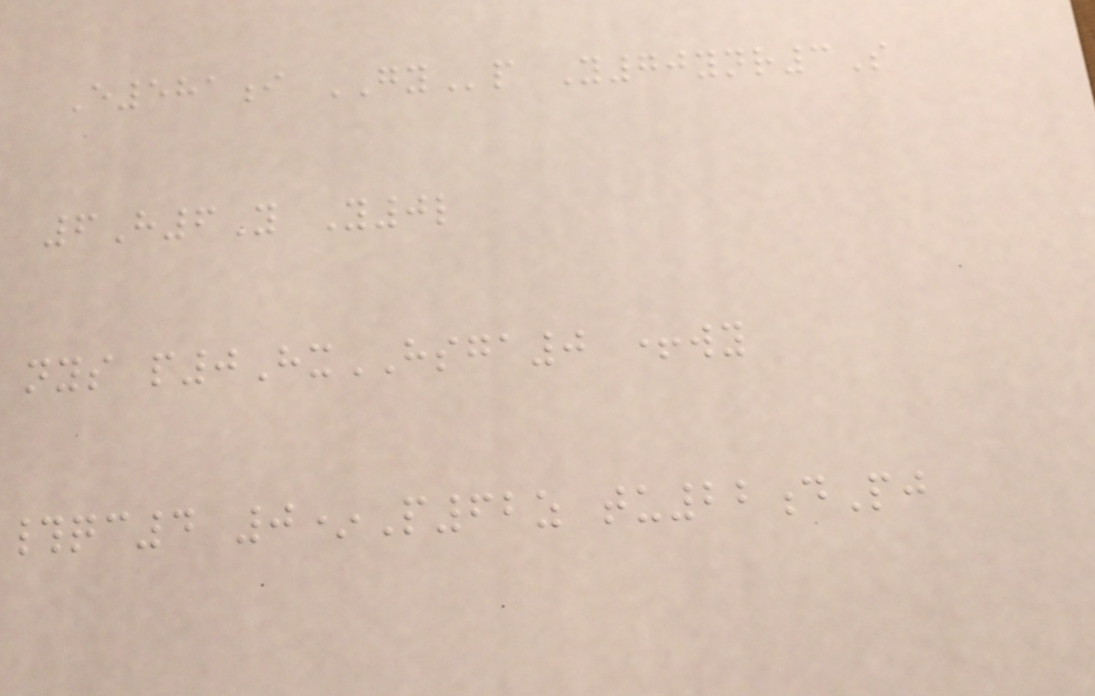E581i GYp Y70ynr3S
6H6Y Y0l
nys p0HxHSGA0 +wy
#qc4 0*P62z tu22dPj
